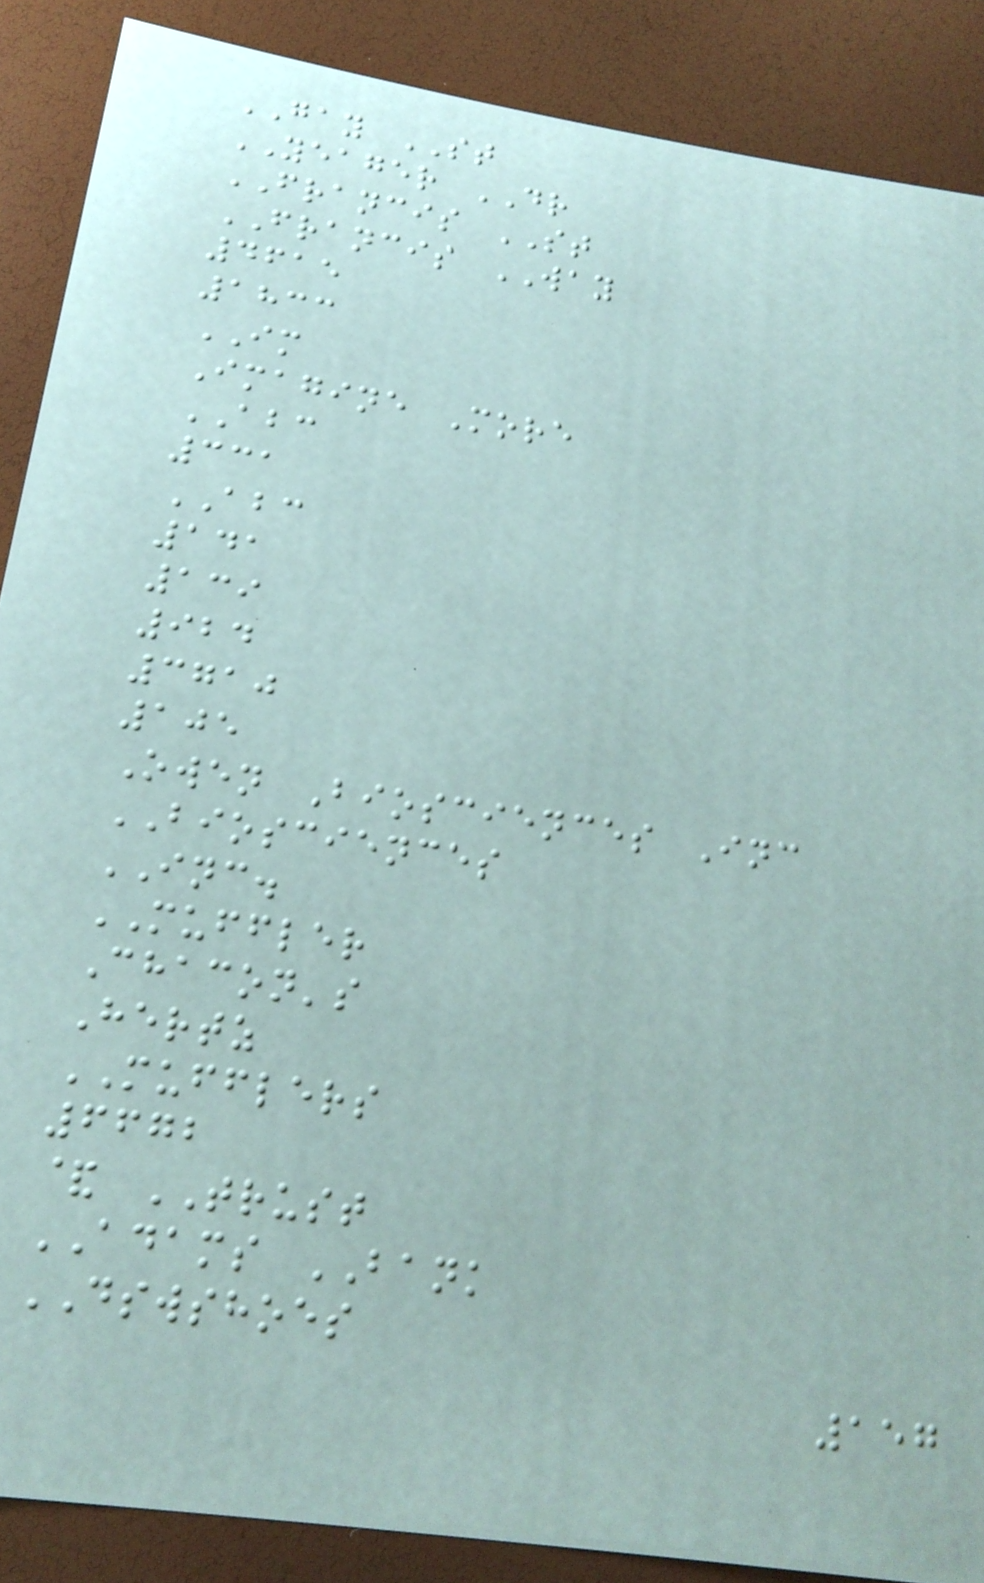GAY ST
YEAGER DR
FRANCIS ST
FRANCIS WAY
4615
1833
IM
Imagine More
ABC
331
ABC
141
139
924
3710
105
Owen Biosciences Inc
BIOSCIENCES
INC.
MUFFLER
Chacon's
Hertz
MUFFLERS
6672
& TRUST
ADAMS BANK
DSWSHOES
157
